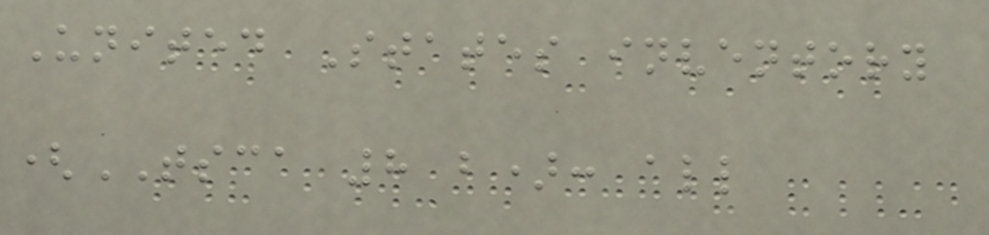United States inventory
(TSCA 8 b): all
